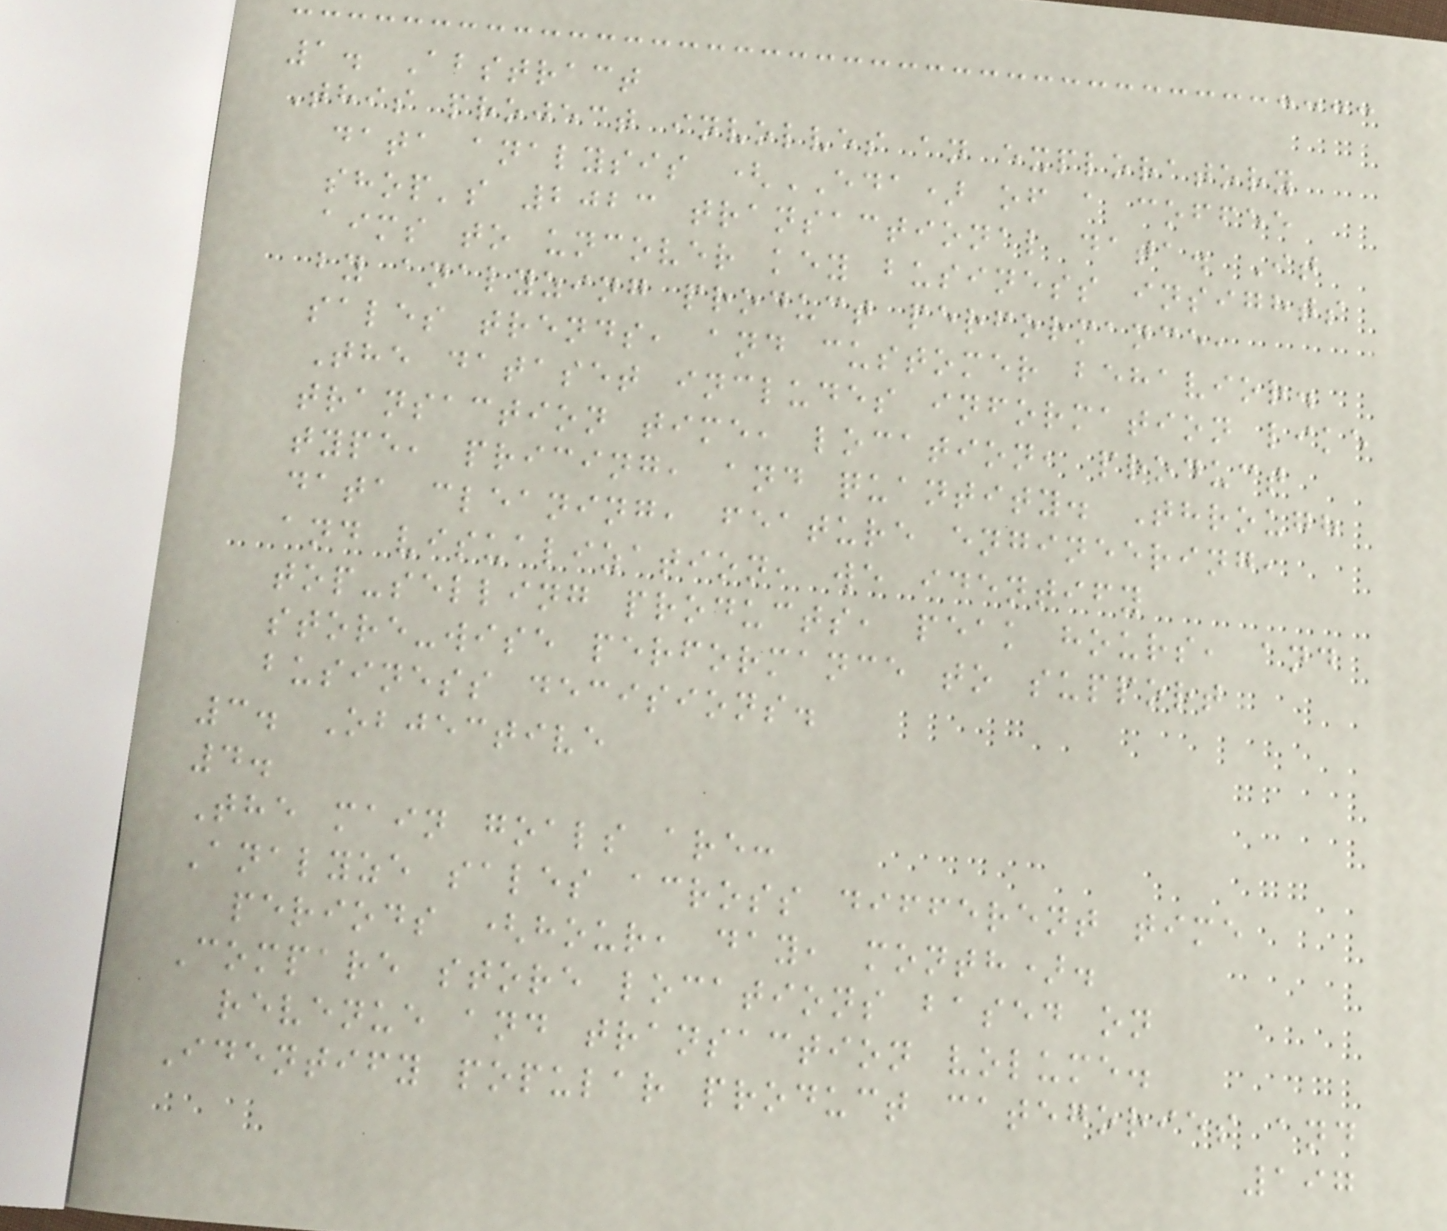1. Abstract
This project involves an exploratory
data analysis (EDA) of a coffee
shop's 2023 transactional data. It
aims to uncover key business insights
by analyzing product performance,
sales trends, and customer behavior.
The dataset includes information like
transaction time, location, product
type, pricing, and quantity. Through
data cleaning, feature engineering,
and visualization, we identify
top-selling products, peak hours, and
store-wise performance to support
business decisions.
3. Objective
4.
The main goals are:
Analyze sales across different time
periods (hour, day, month).
Compare store locations based on
revenue and transaction volume.
Identify popular product categories and
197
